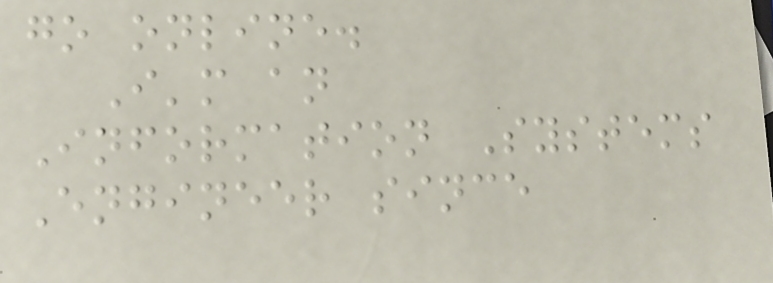go online.
I'm an
Information Systems
Engineer since
